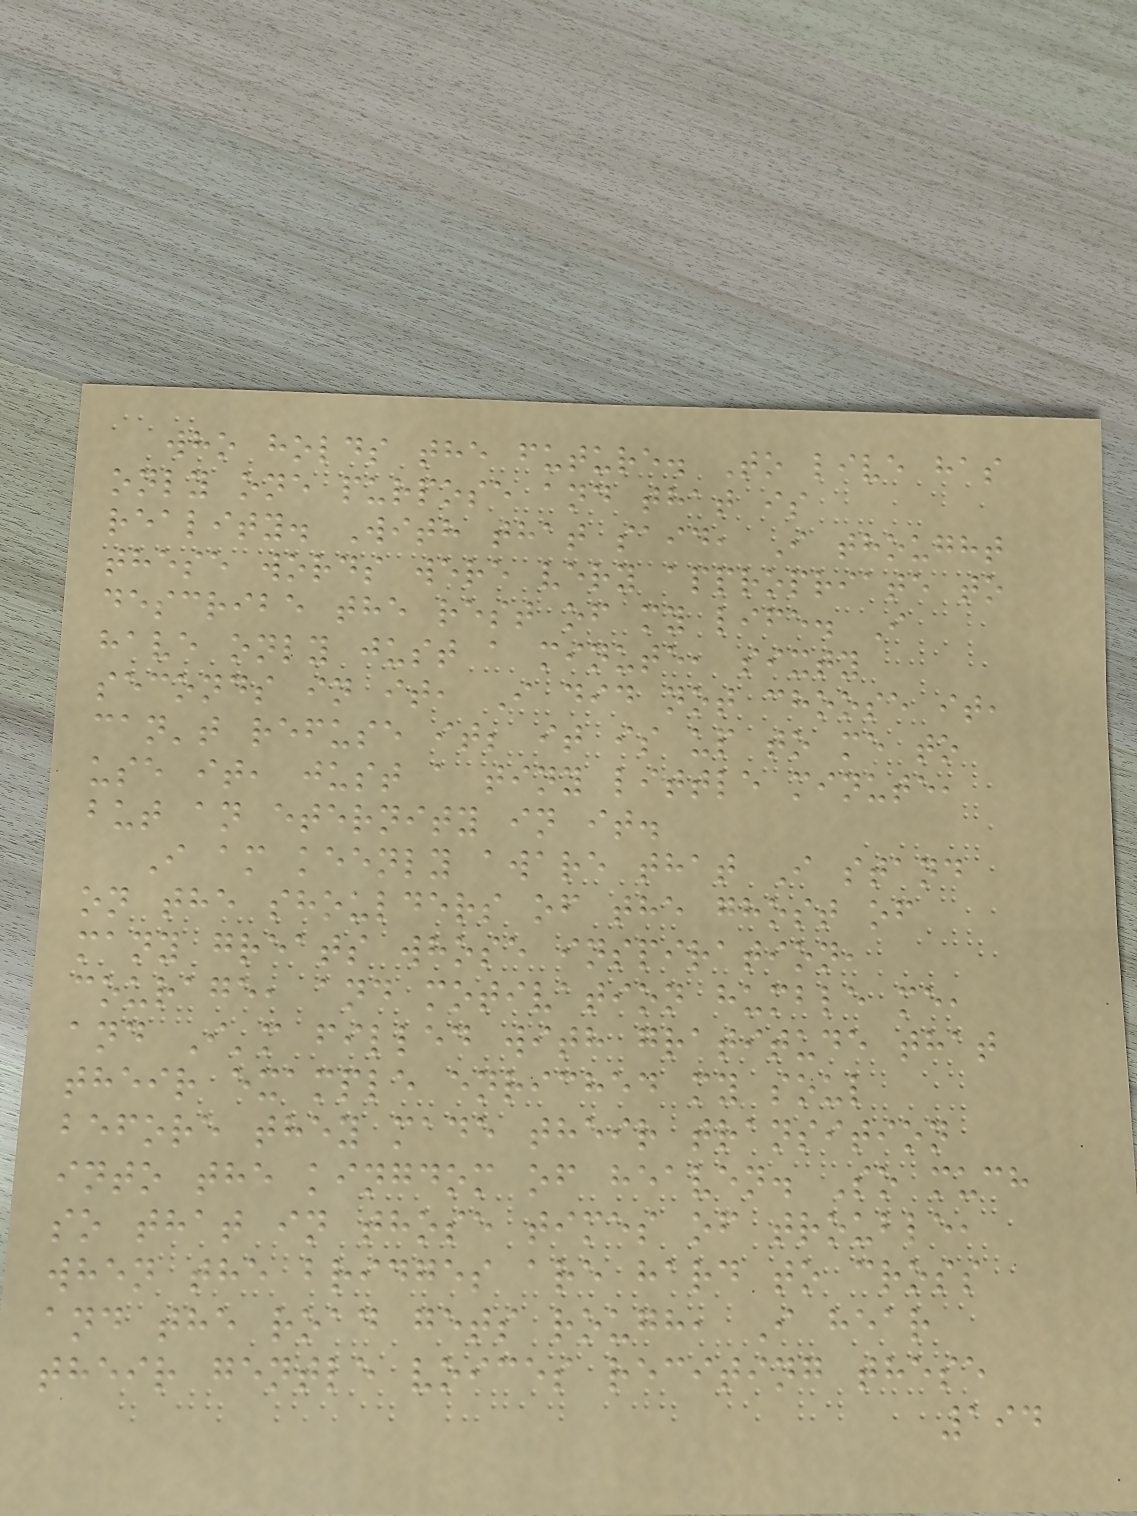who holds the future. To live has
only one purpose and that is
reality. With that said, I thought
these words were very appropriate to
describe the rest of my life. I
have only just a minute, sixty
seconds in it, I did not choose it,
can't refuse it; it is up to me to
use it, just a tiny little minute,
but an eternity in it.
I am keenly aware that I stand
on the shoulders of the ghost of
many greats whose inspiration,
courage, and motivation humble me,
and I'm filled with gratitude that
their example enriched my soul
before they made their transition
into the kingdom of heaven. So much
so that in those times of trouble,
when the bridges are hard to cross
and the road gets rough, I hear
their gentle voices reciting these
194
